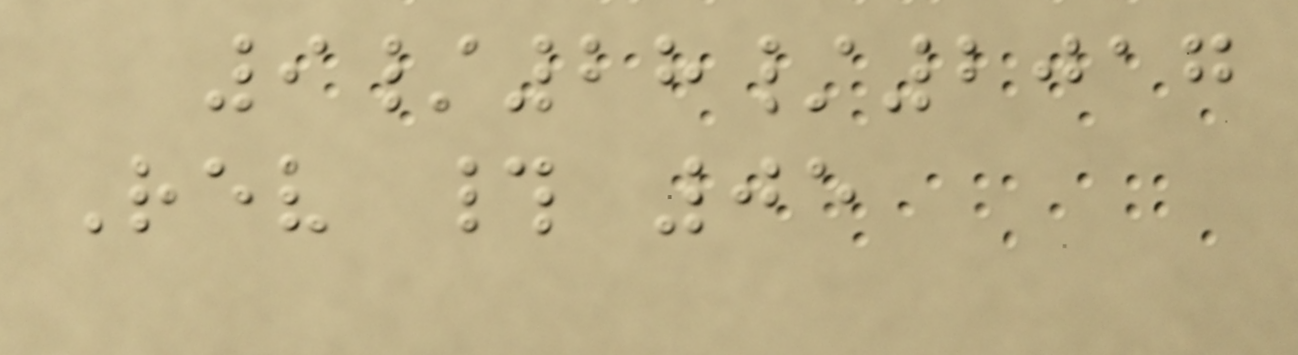9/28/2017
Rev # 05
